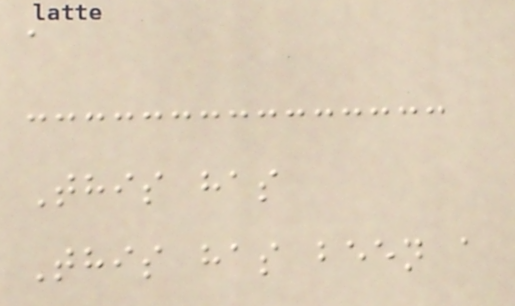a
This has
This has been a
